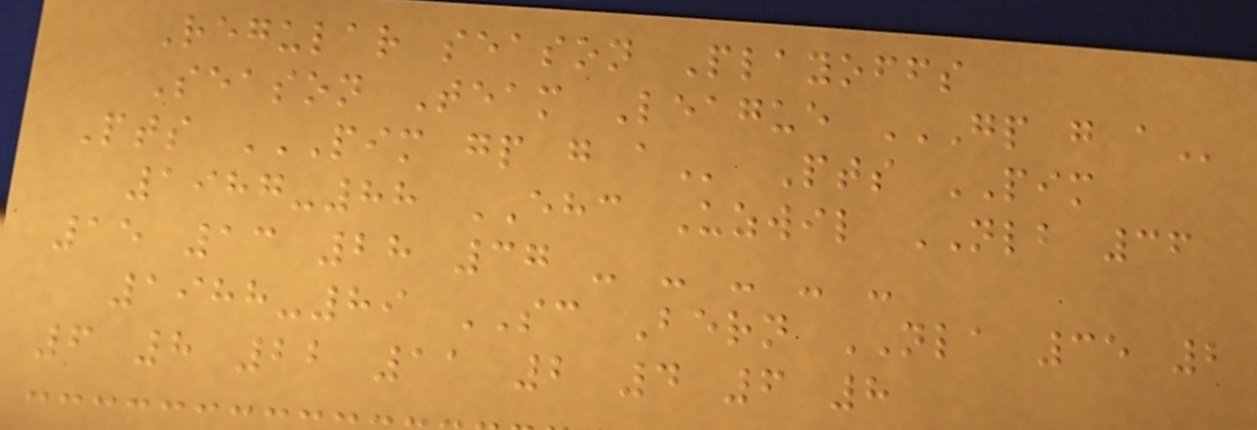Regular season Playoffs
Season Team League GP G A
Pts PIM GP G A Pts PIM
1987-88 EHC Uzwil NLB 36
15 13 28 37 - - - - -
1988-89 SC Bern NLA 35 2
6 8 22 11 2 4 6 8
